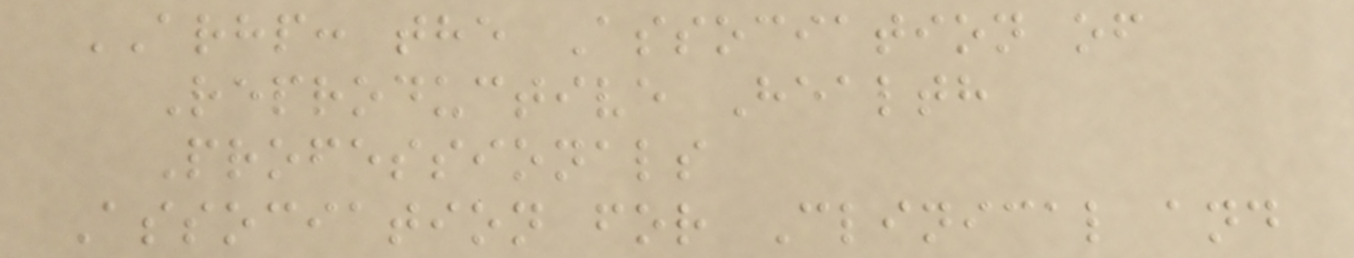ARHP: the Association of
Reproductive Health
Professionals
Association for Clinical and
